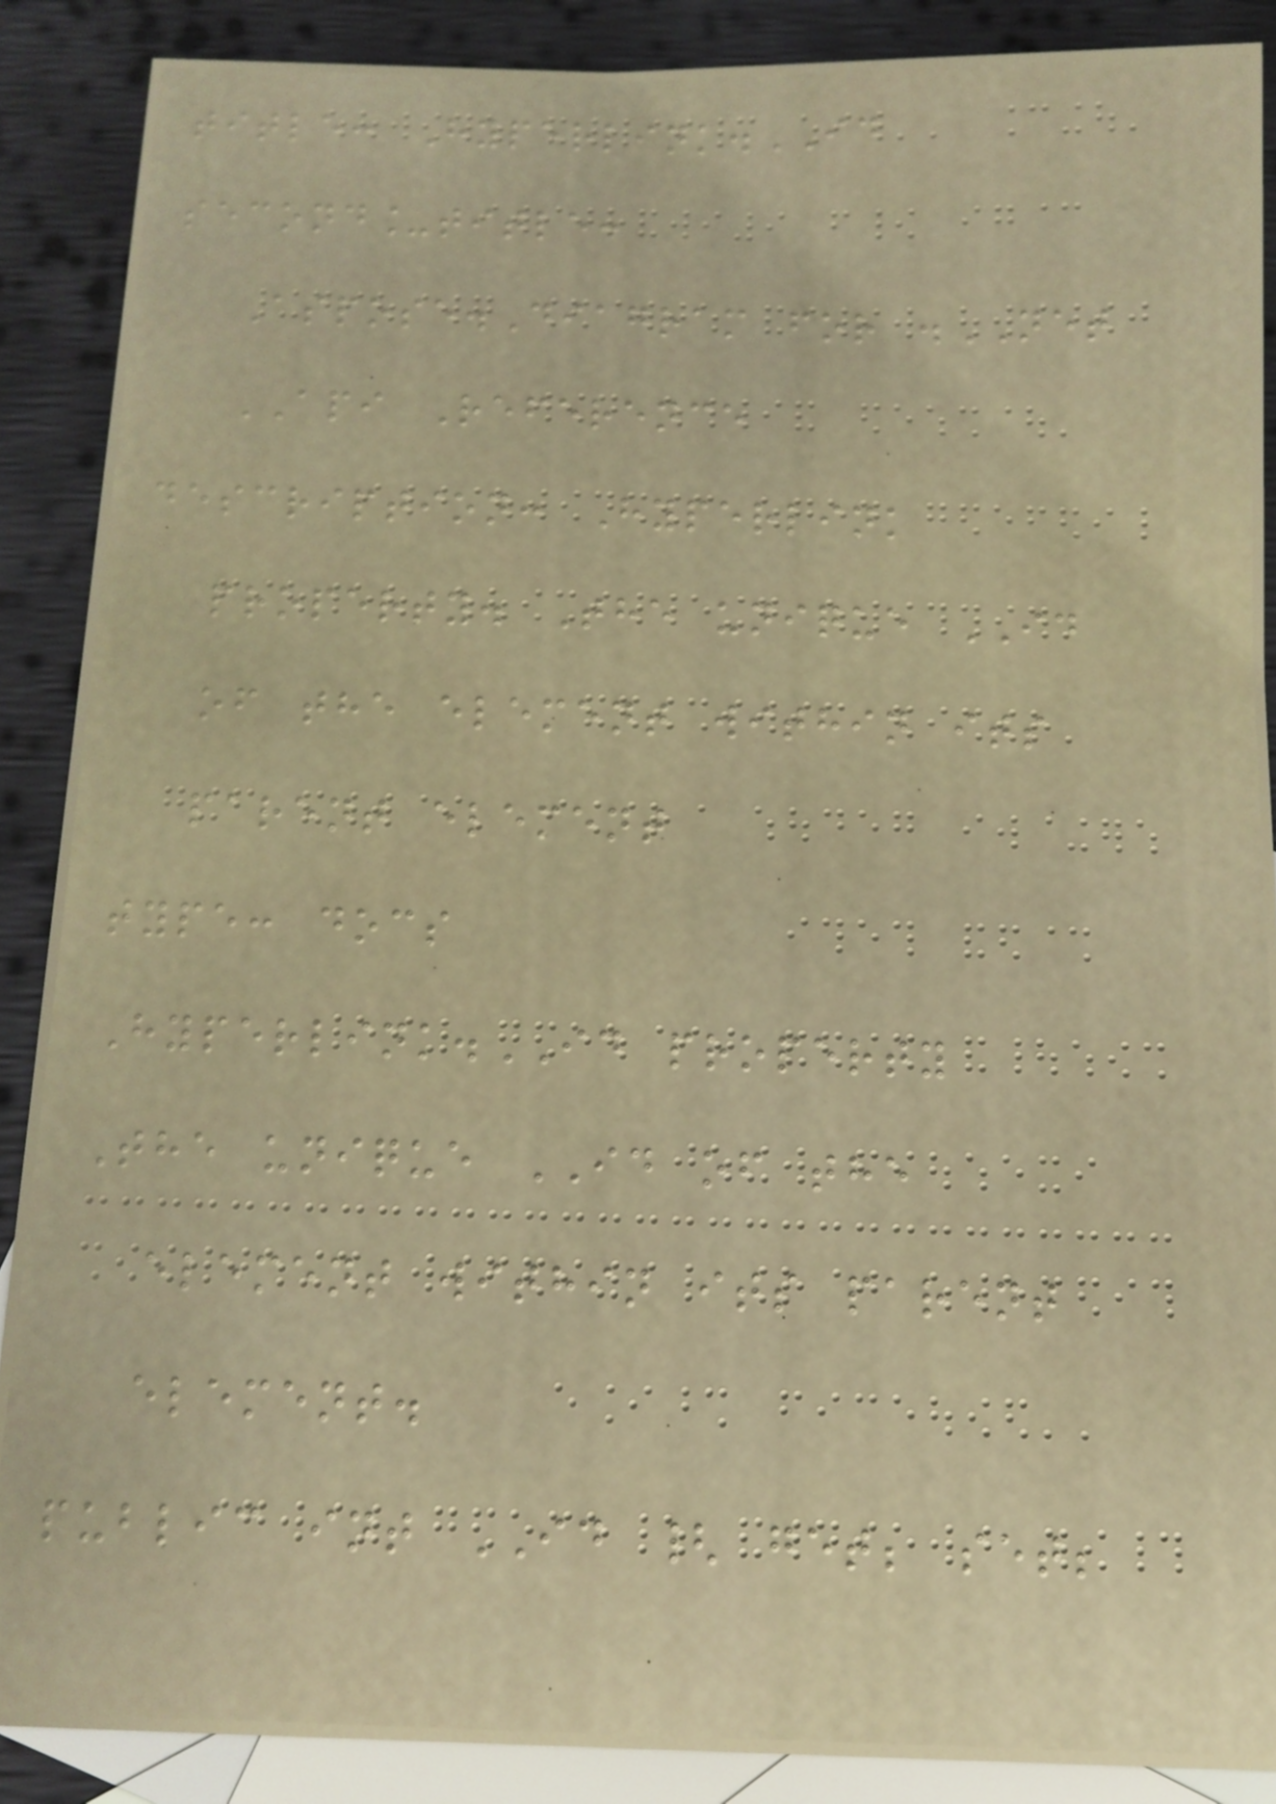title: Hyperlink.ID
second_title:
Aspose.Diagram for .NET
API Reference
description: Hyperlink
property. The unique ID
of the element within its
parent element
type: docs
Hyperlink.ID property
The unique ID of the
element within its parent
element.
public int ID { get; set;
